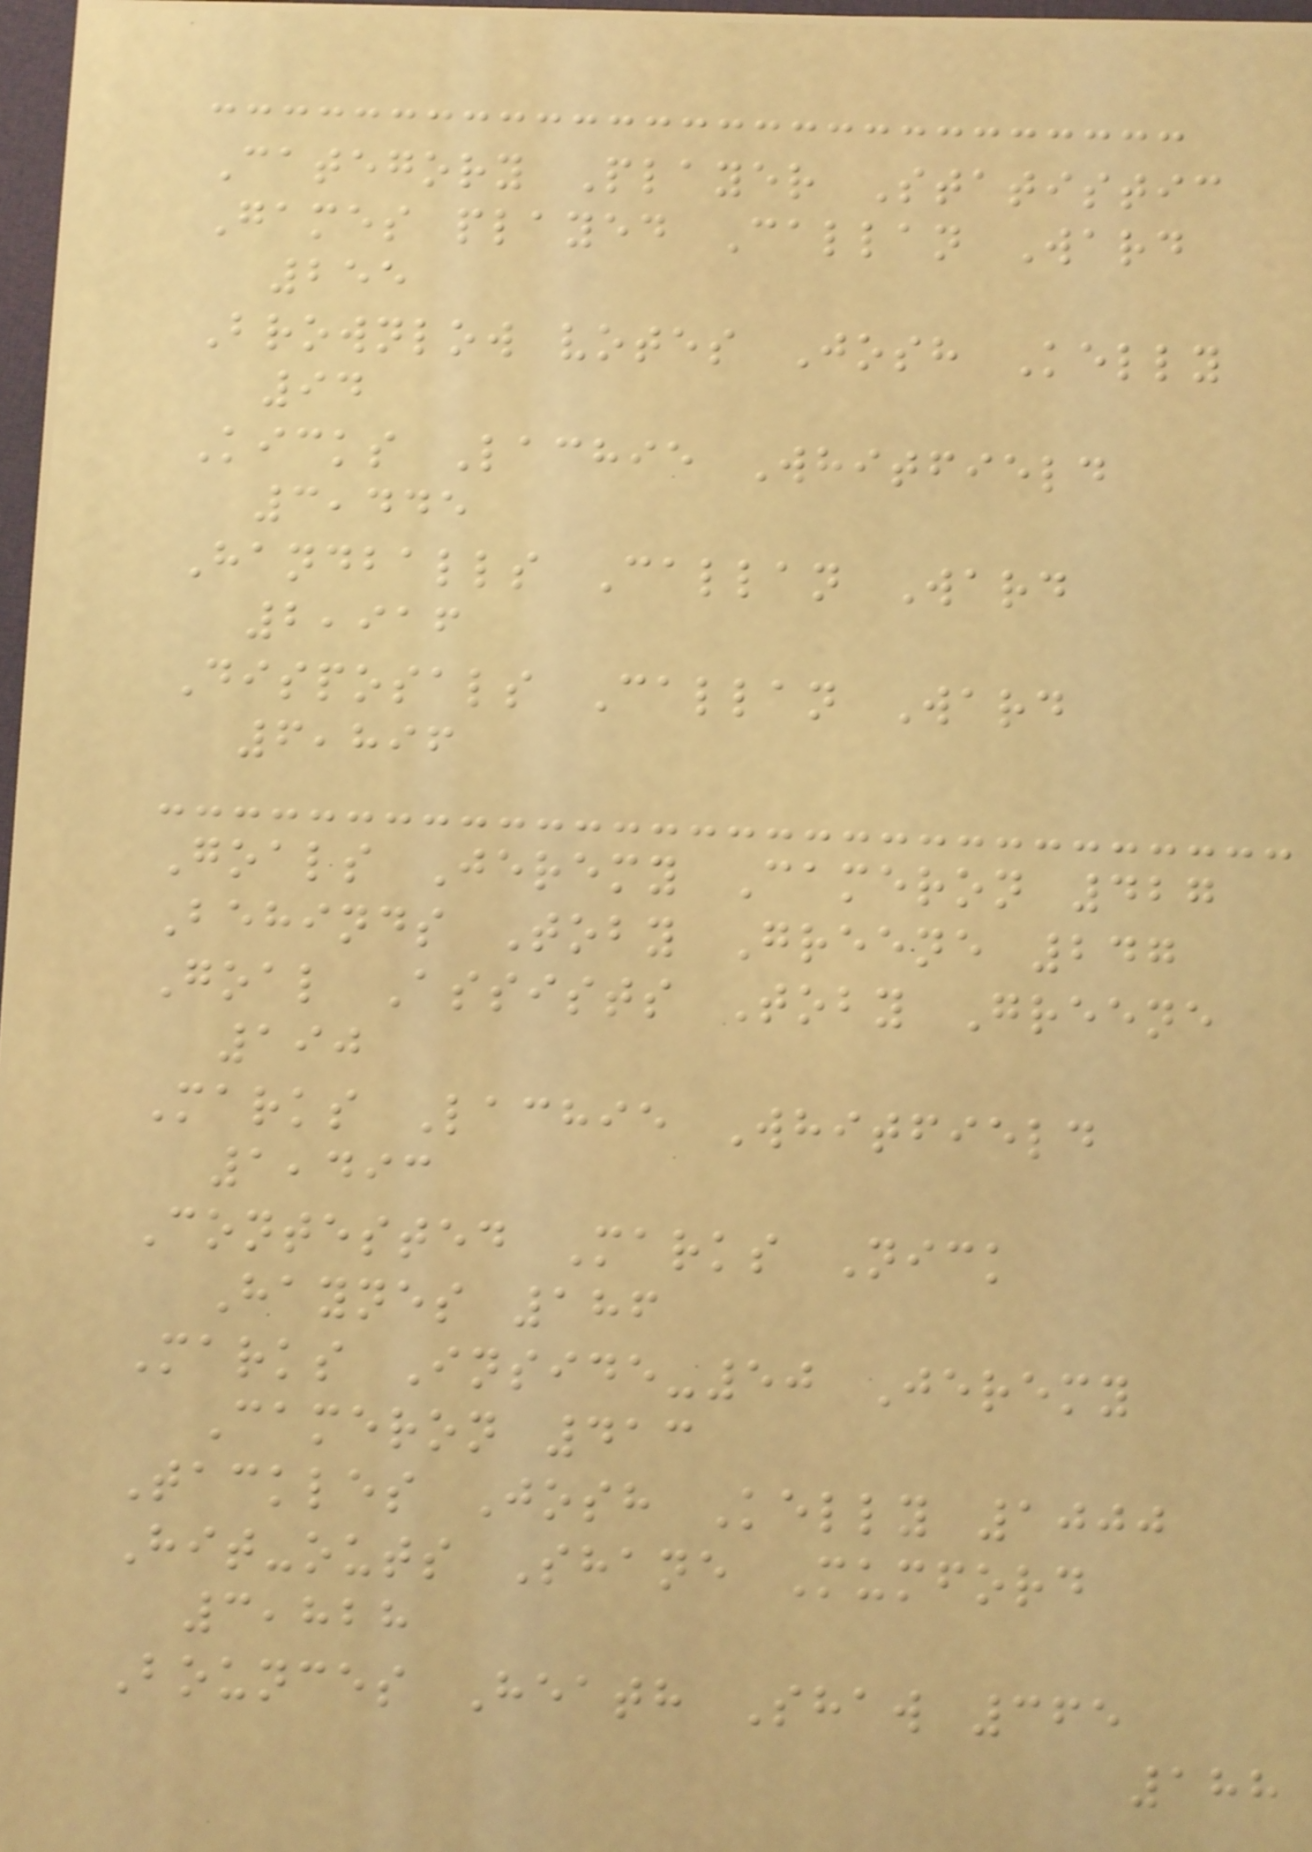Category Player Statistic
Games played Callan Ward
255
Brownlow votes Josh Kelly
94
Kicks Lachie Whitfield
3,445
Handballs Callan Ward
2,916
Disposals Callan Ward
6,896
Goals Jeremy Cameron 427
Behinds Toby Greene 247
Goal Assists Toby Greene
190
Marks Lachie Whitfield
1,493
Contested Marks Nick
Haynes 186
Marks Inside-50 Jeremy
Cameron 413
Tackles Josh Kelly 1000
Hit-outs Shane Mumford
3,828
Bounces Heath Shaw 365
188
